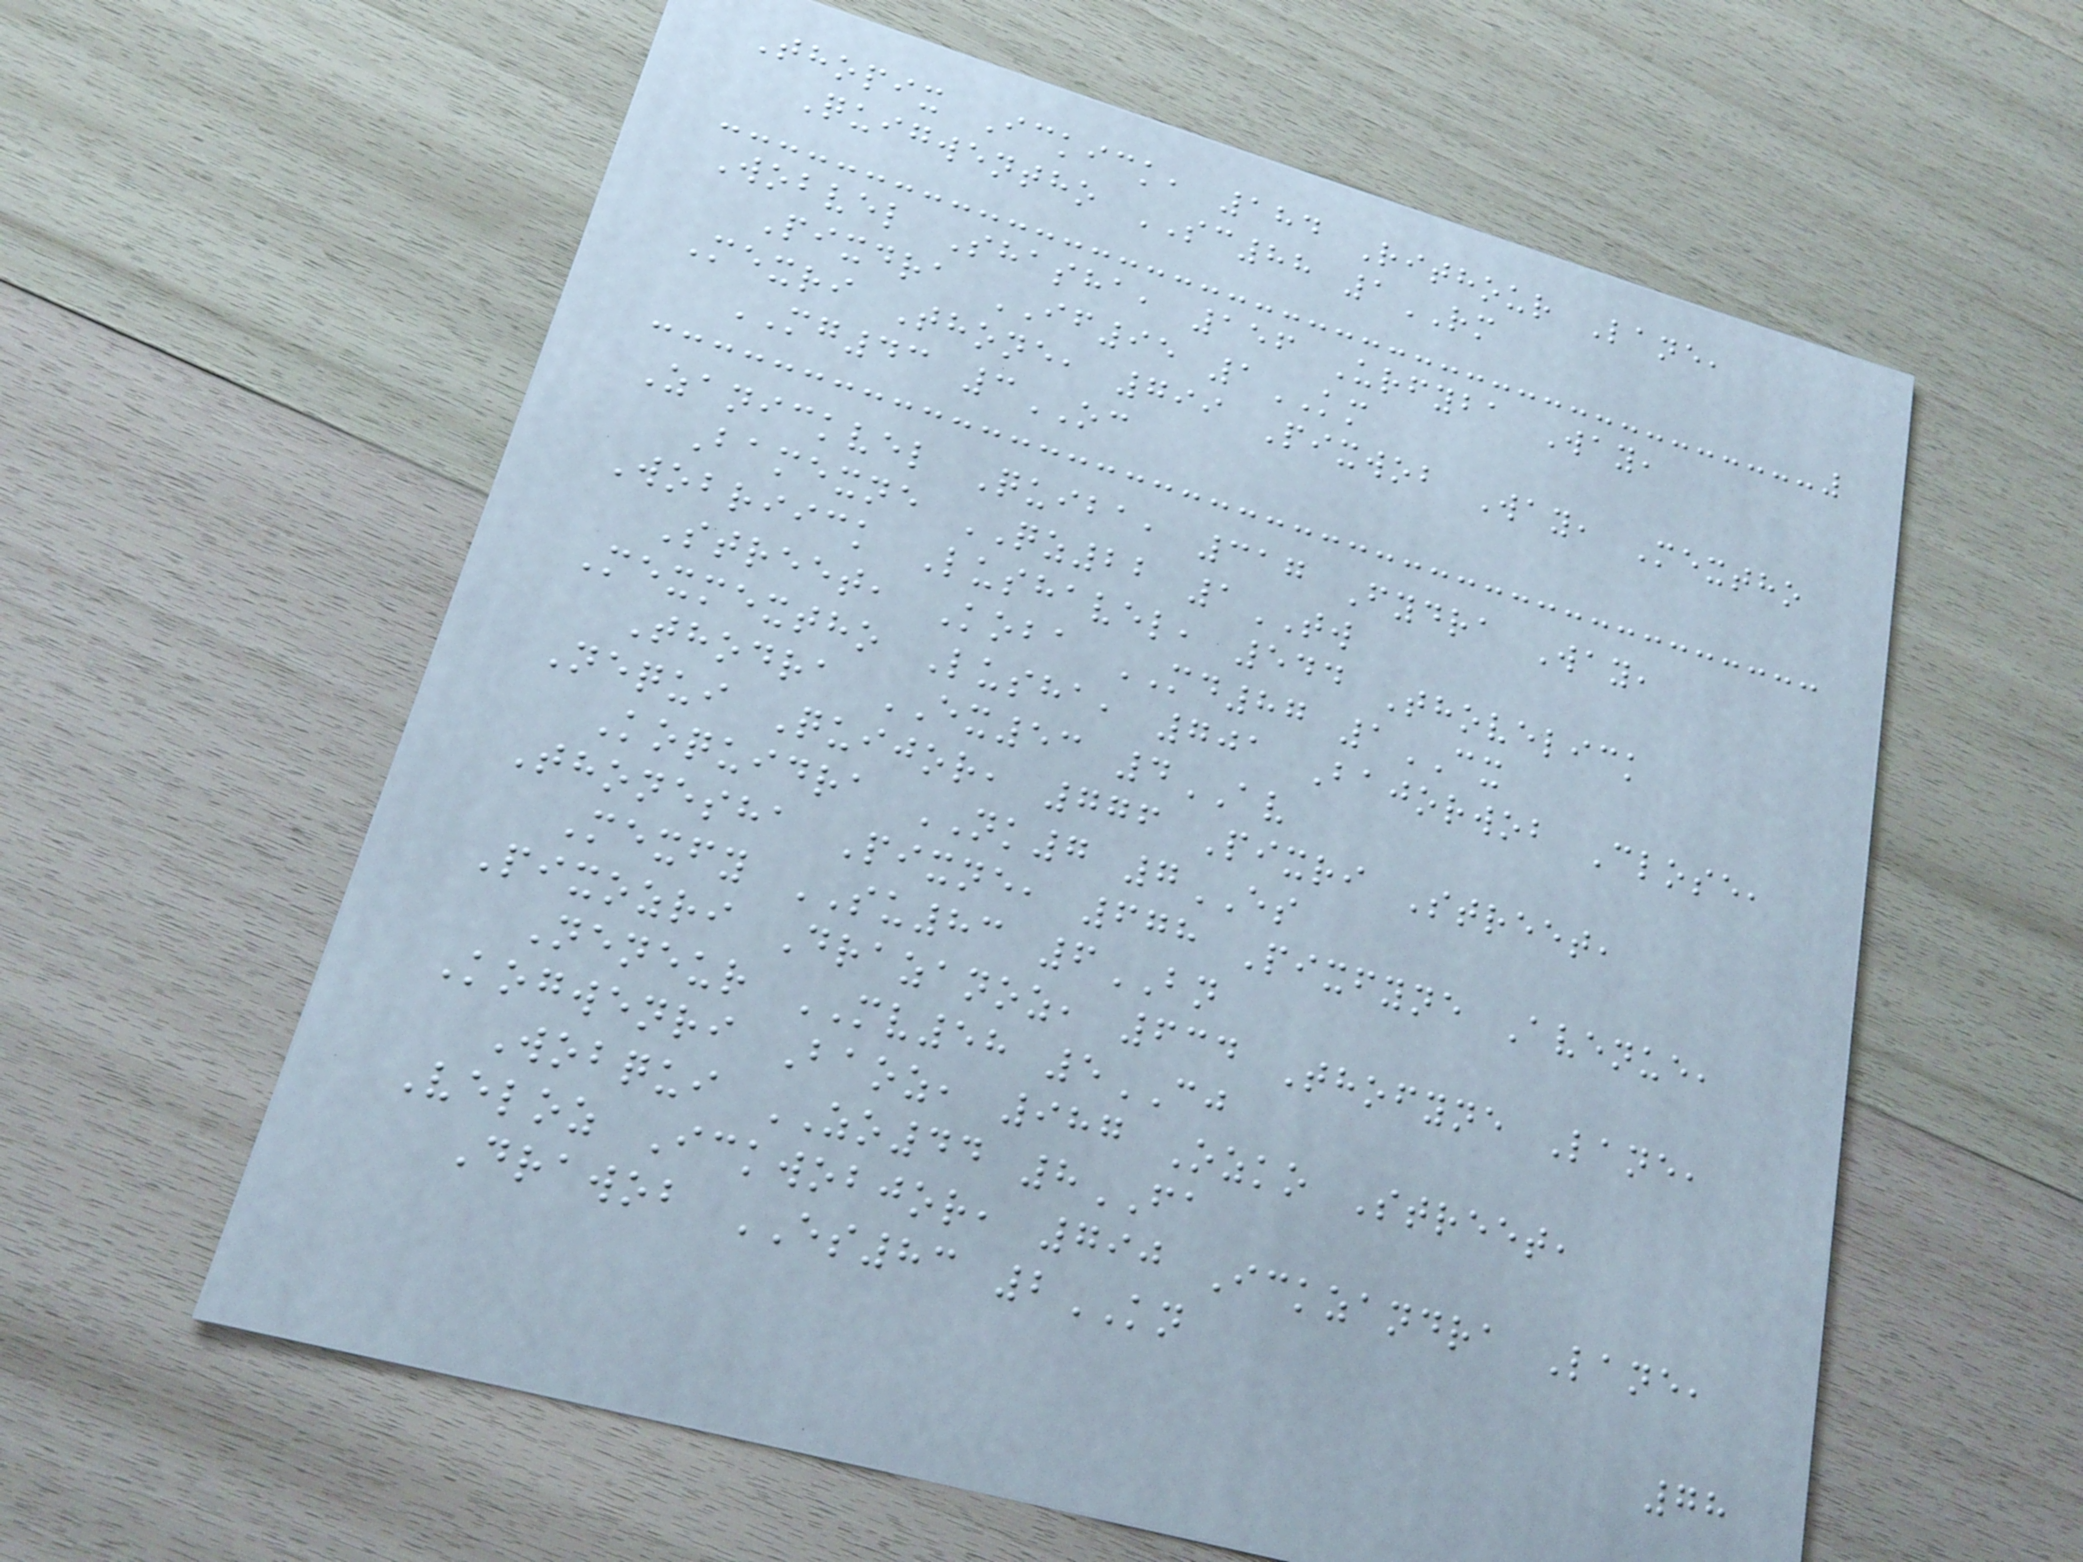Thopix Ickick, 184 Rithour Lane,
Quigwentho SC88 1RM
Wobvel Shasha, 156 Urfyba Way,
Pixdra IF95 1KM
Mexri Thone, 799 Pixwob Way, Mextho
MG43 3OC
Zanickvel Quiba, 317 Fydra Way,
Bamexne QZ22 1TW
Wobriick Lushavel, 544 Thovelick
Street, Koba MD87 1CX
Mexmextho Lusha, 701 Bajorwob Close,
Thodra EX53 4AV
Nequi Quijor, 776 Pixri Street,
Koquidra NK7 7ES
Thonesha Pixne, 678 Pixfyne Avenue,
Mexfy SU83 6BN
Pixozri Drazanoz, 634 Thofyne Lane,
Neneur MV58 5CJ
Kogwenri Baoz, 987 Ozko Street,
Wobqui ZO44 8FA
Veloz Ickwobjor, 790 Ickzandra Lane,
Drawob ES83 2KN
78
